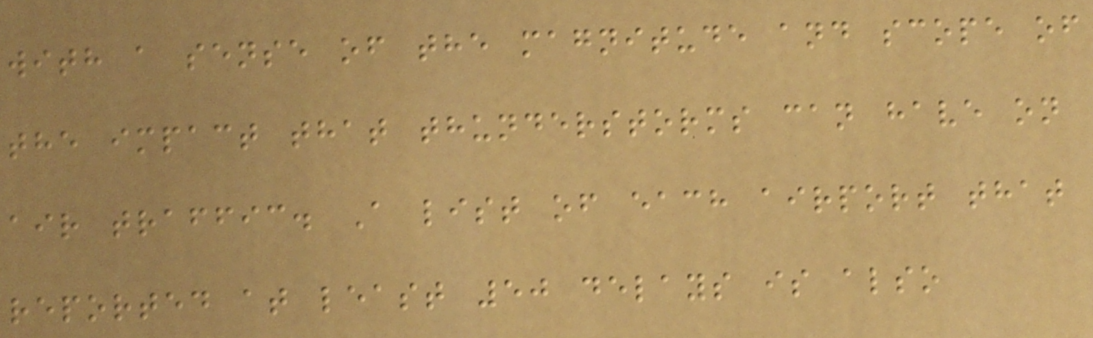with a sense of the magnitude and scope of
the impact that thunderstorms can have on
air traffic. A list of each airport that
reported at least 50 delays is also
